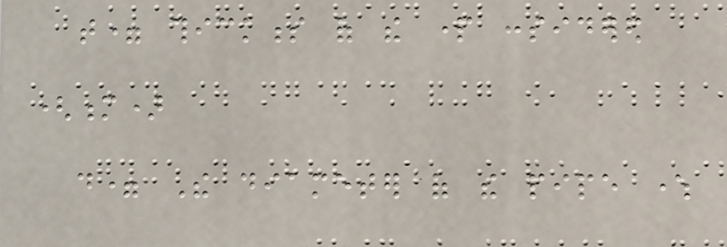t= thickness of the part considered
(m)
d= The diameter of the pipe where
